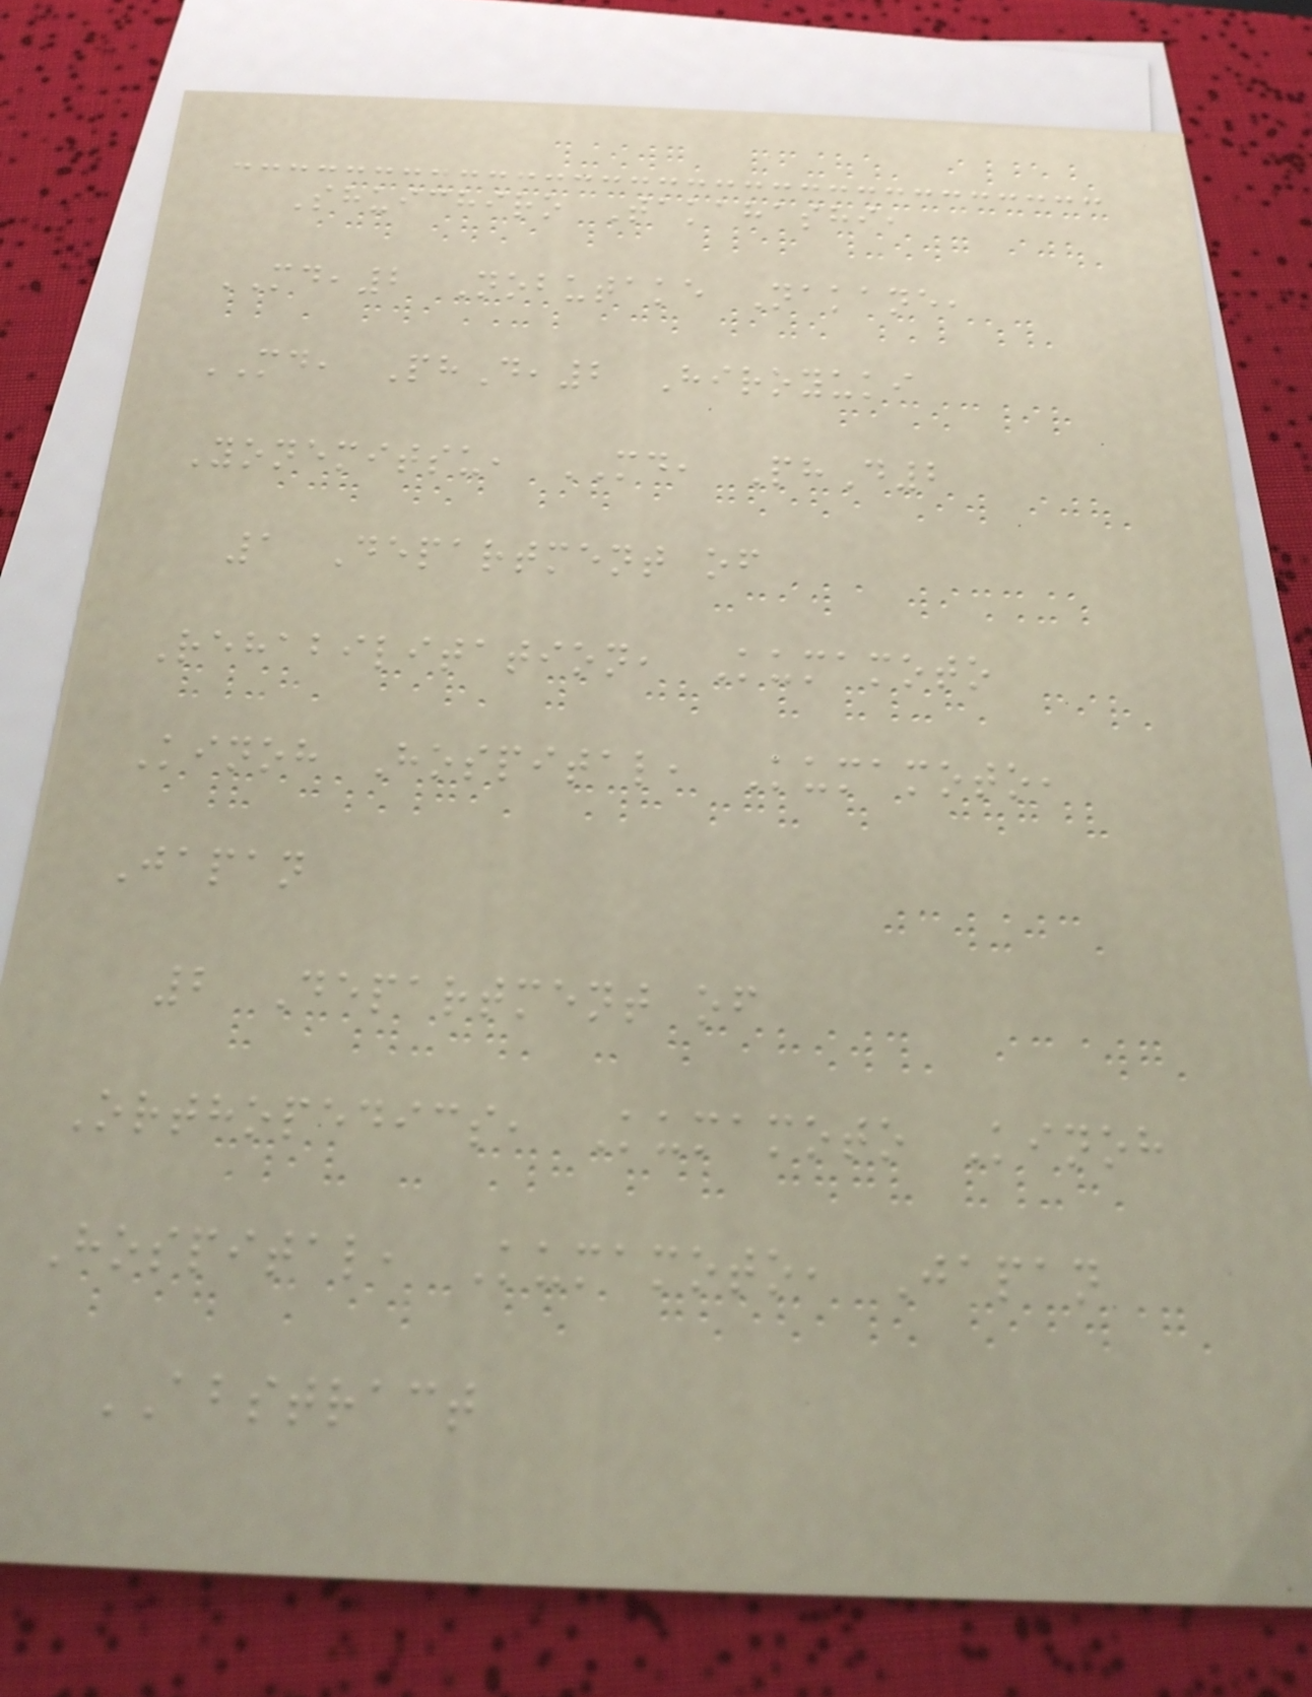Shuichiro Takahashi,
MD,2 Nobutake Nakane,
MD, PhD,2 Hiroyuki
Yonemitsu, MD, PhD2
1 Department of
Rehabilitation, Kumamoto
Kinoh Hospital, Kumamoto,
Japan
2 Department of
Orthopedics, Kumamoto Kinoh
Hospital, Kumamoto, Japan
ABSTRACT
